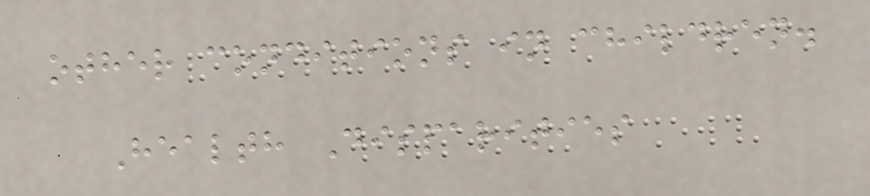other conditions in children.
Health Disparities
